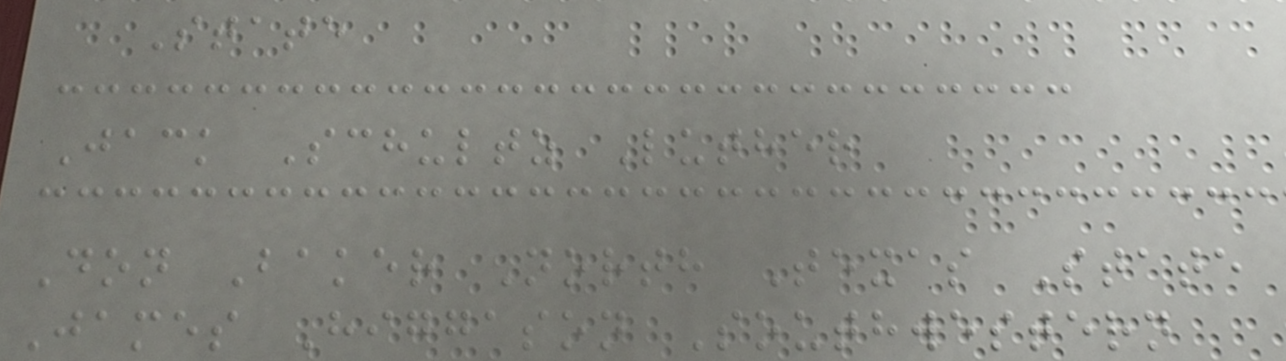State
Jack Schultz Luther
Don Baker North Texas State
James Higgason Southwestern
